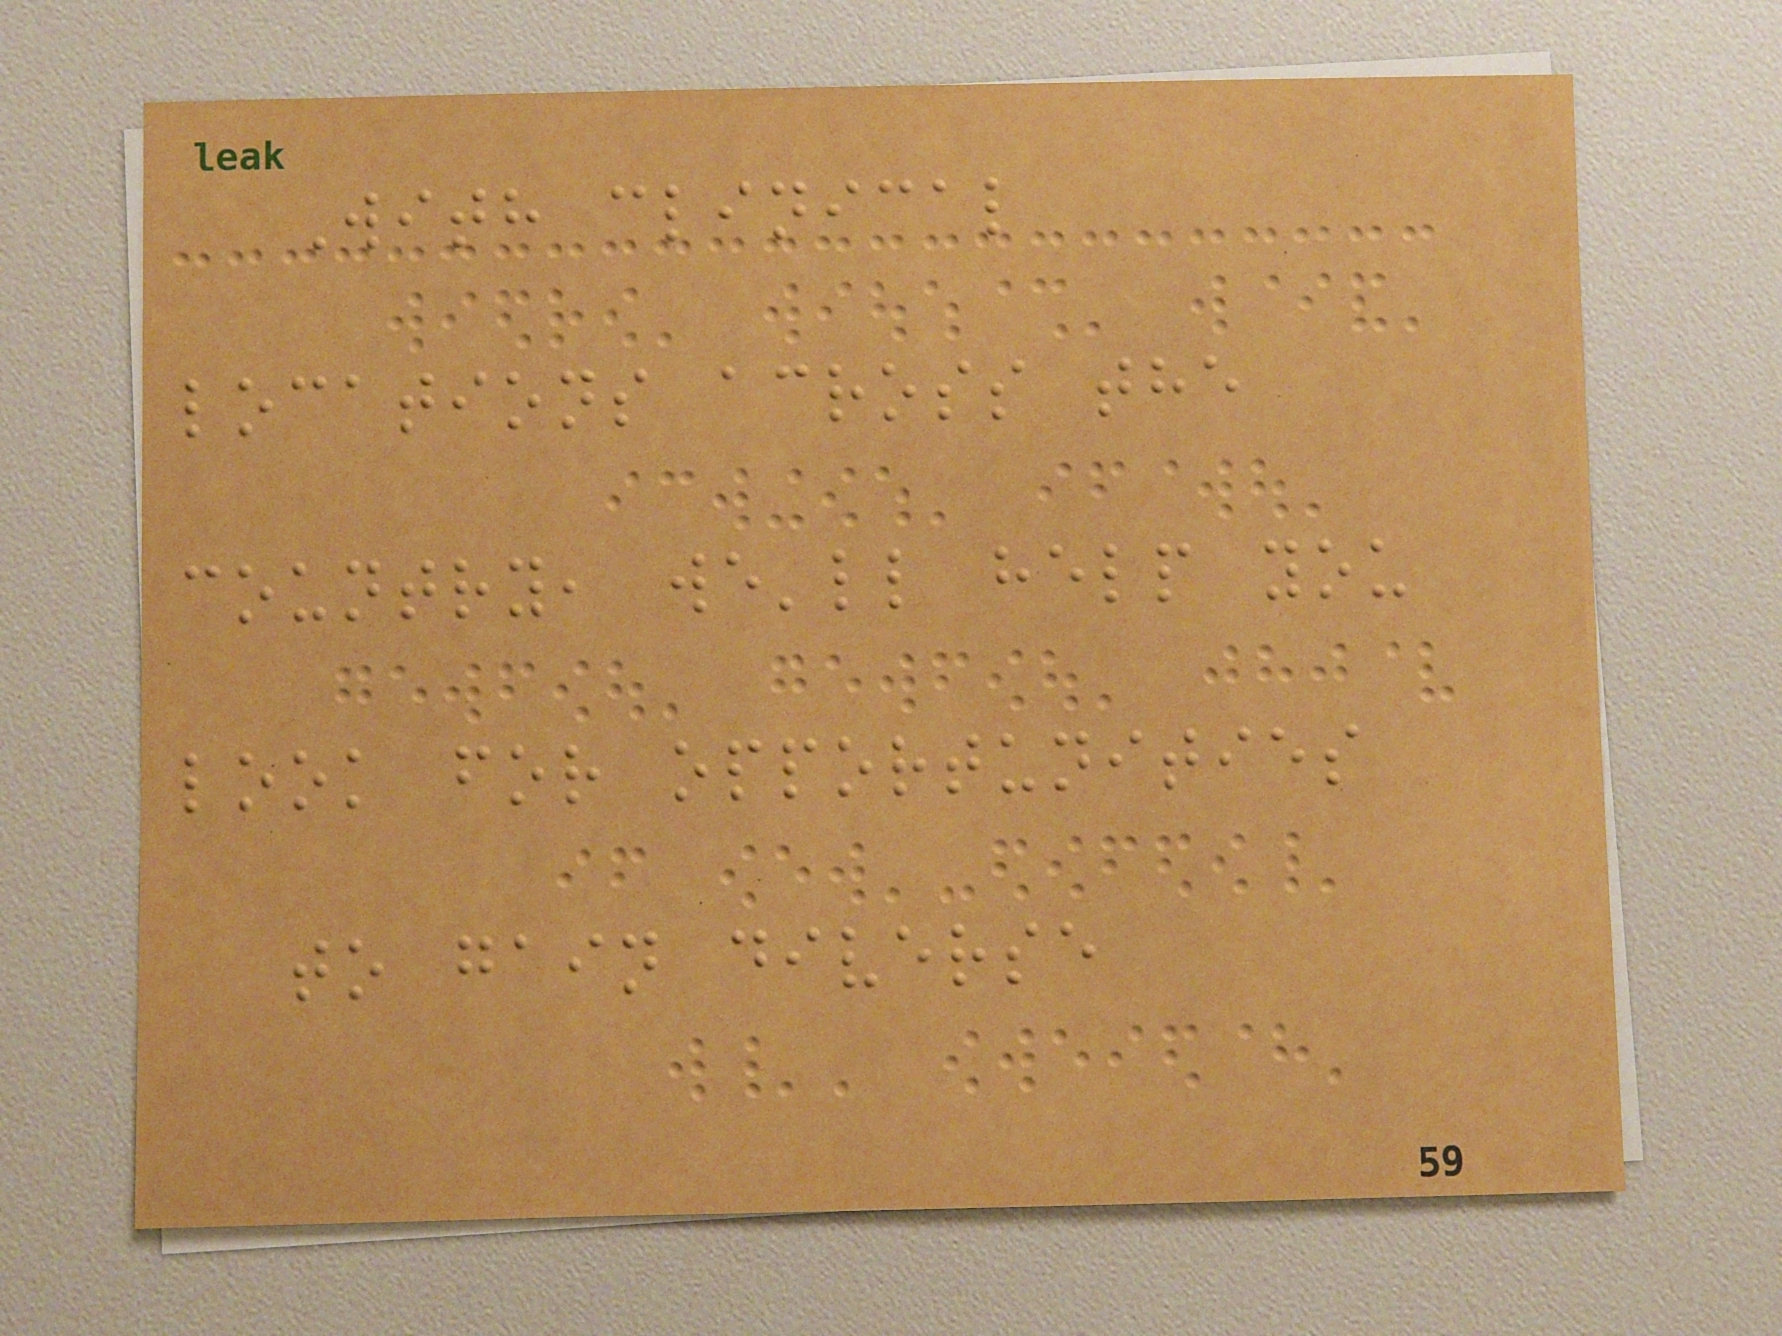With clinical
locations across the
country, we'll help you
look for opportunities
to gain diverse
